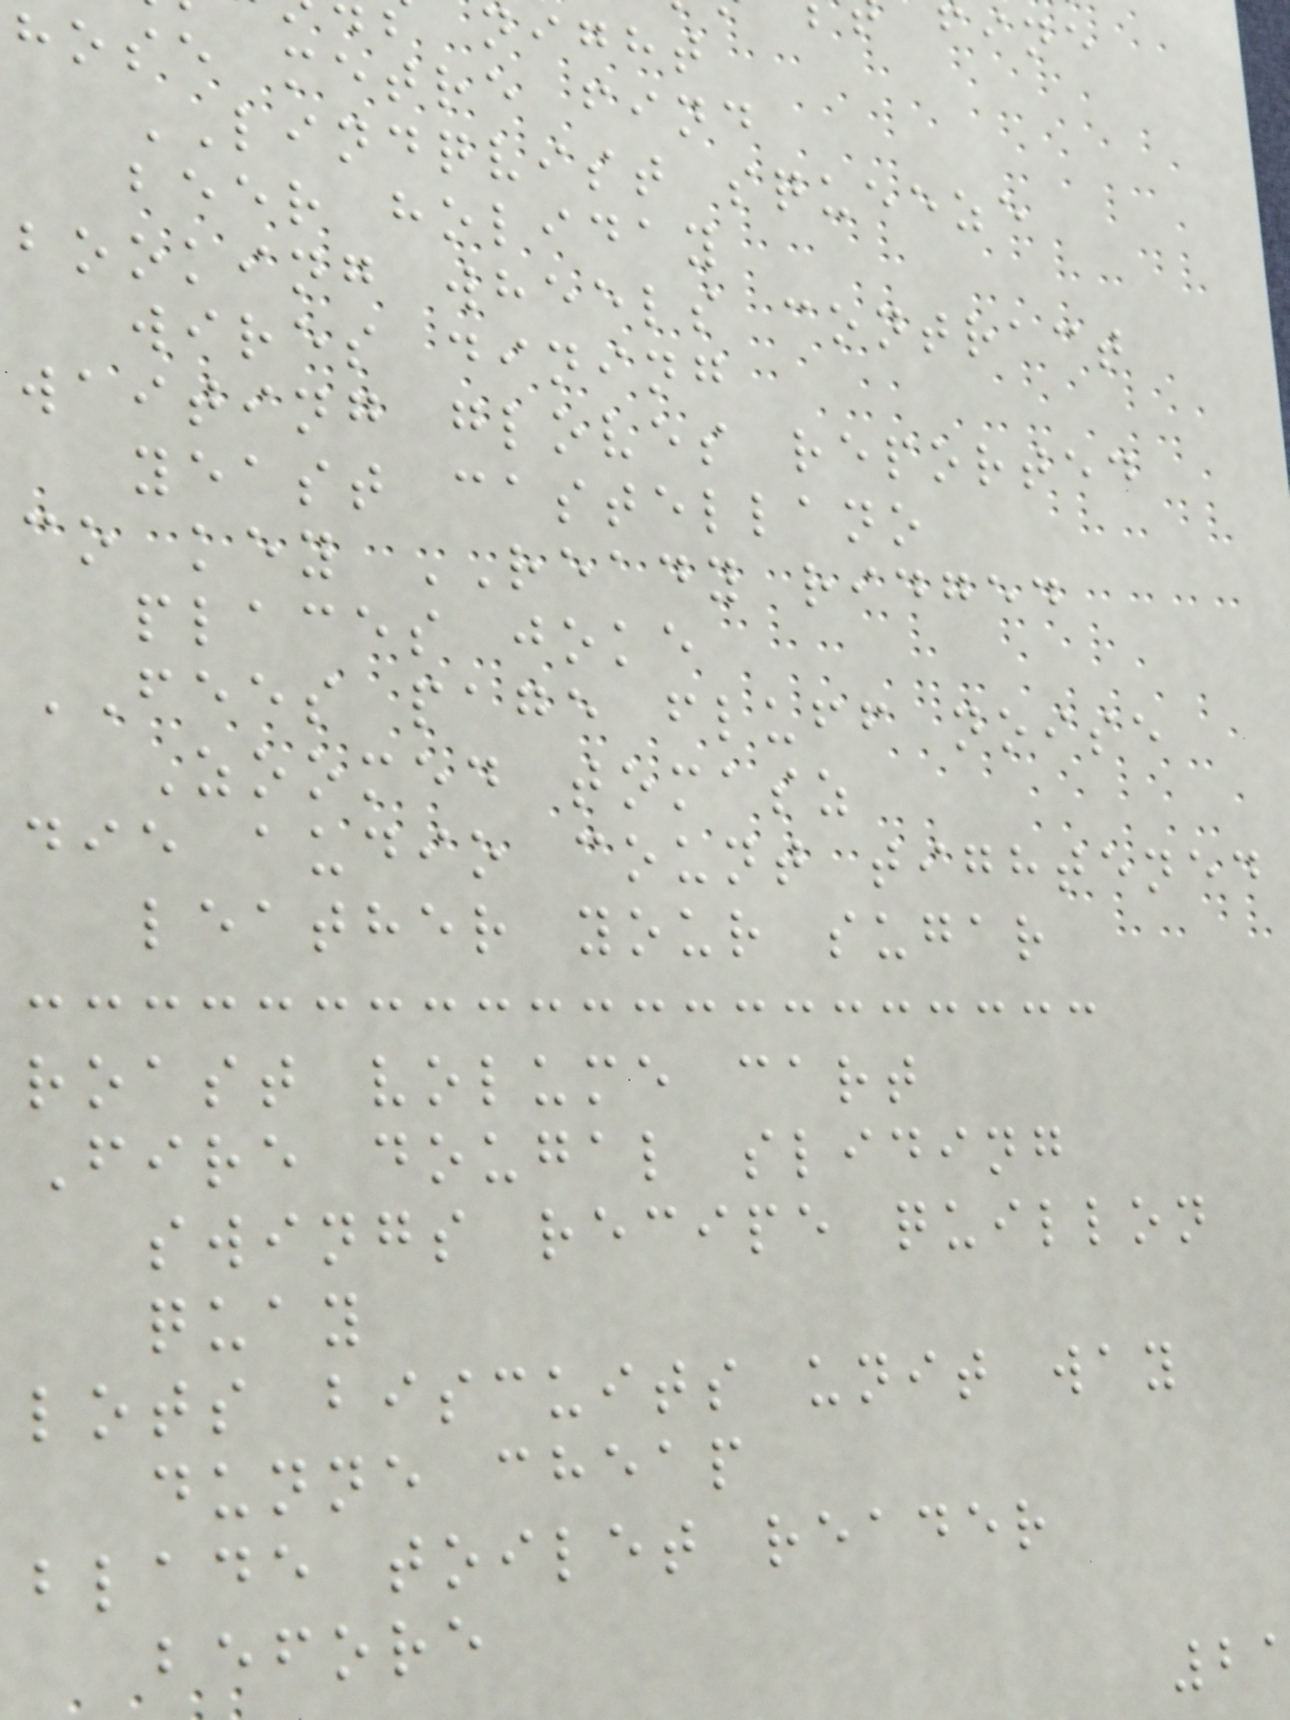night
hose metre find
LINDQVIST squeeze
beer holiday
booking wheels contract
wires dining
waiting gloves reported
yeast castellano
co key READY ridged
places joke
FEES page fluff noise
Zoomed tomasz
die audio count tightened
leather your sugar
roast volume cart
Fire dougal sliding
swings recipe quillon
quay
lots biscuits unit way
dunne cheap
blade toilet reader
before
